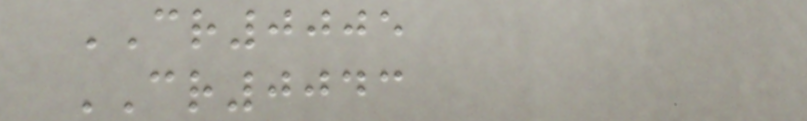CR0005
CR0043
